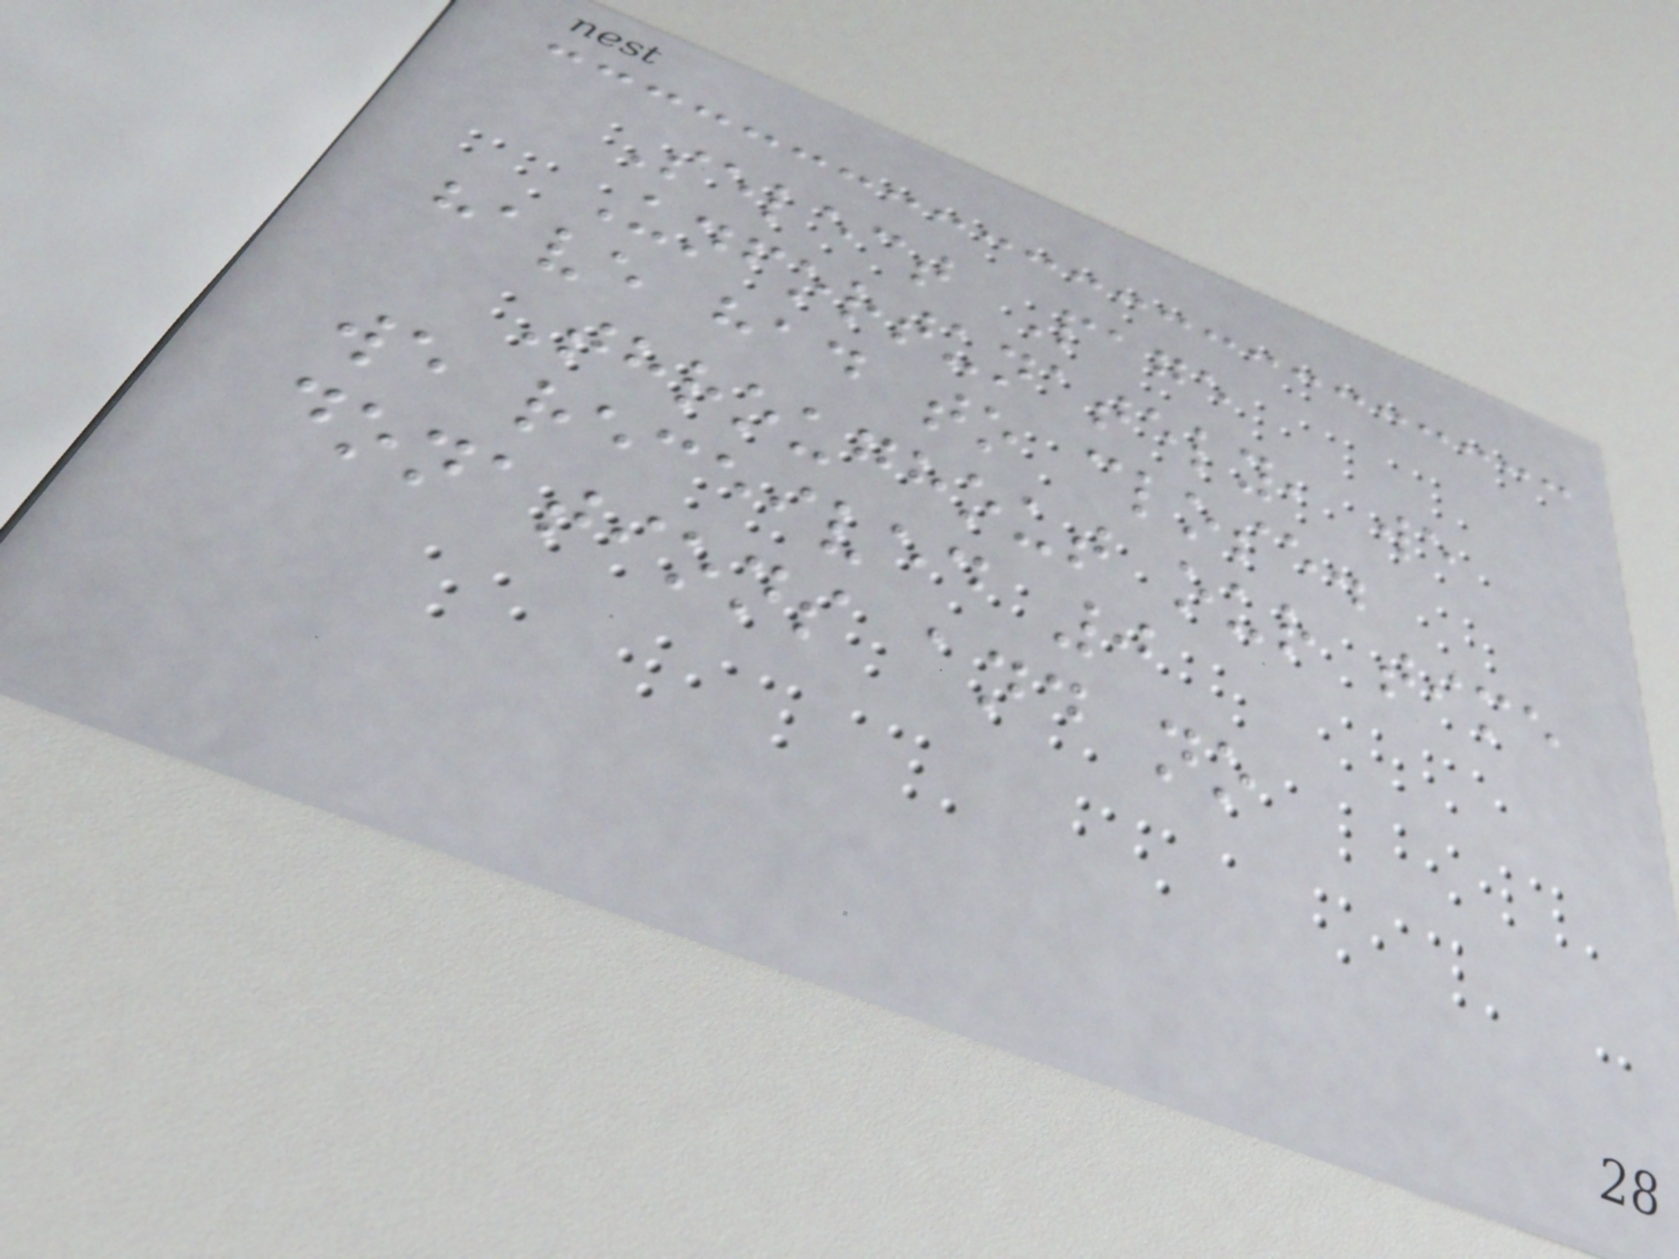Select Page
Unfortunately, we
have had to close.
Throughout our time
we received 0
donations and no
